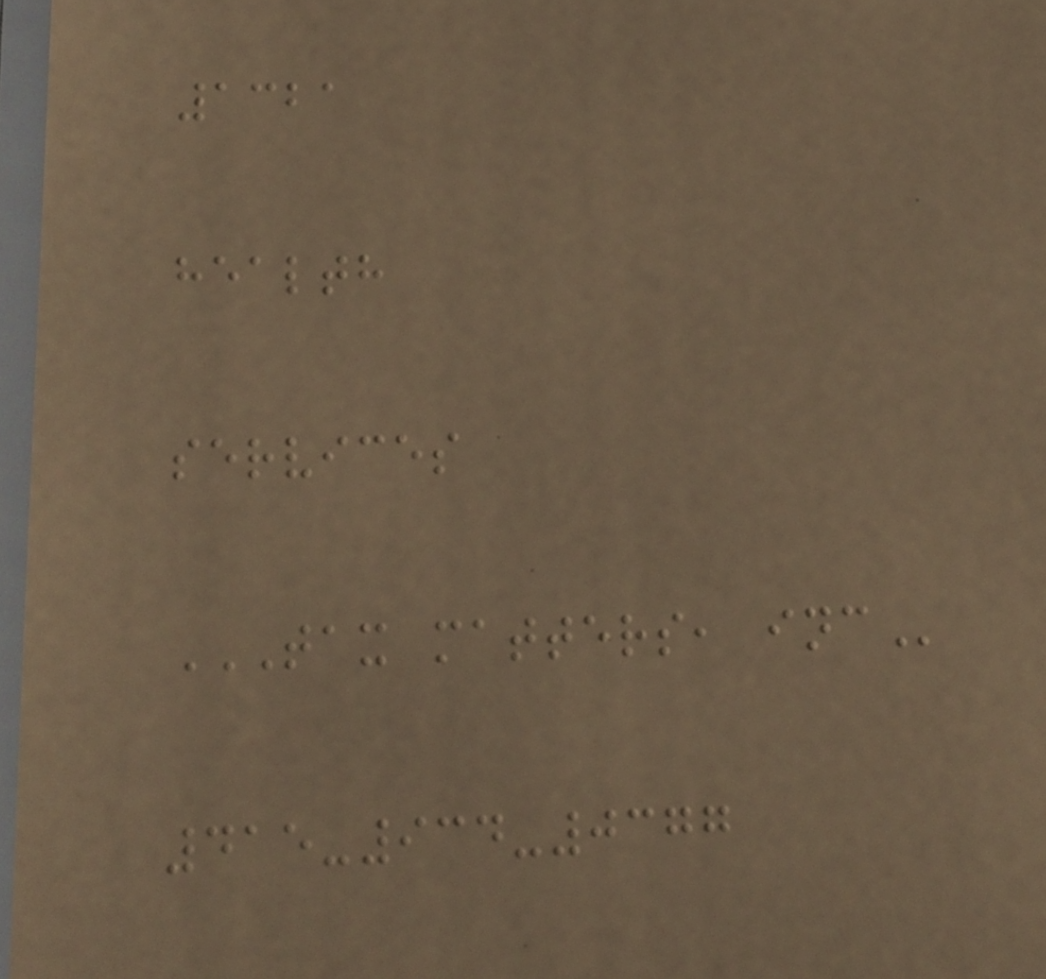1321
health
services
TAX MATTERS, INC
415-934-0377
